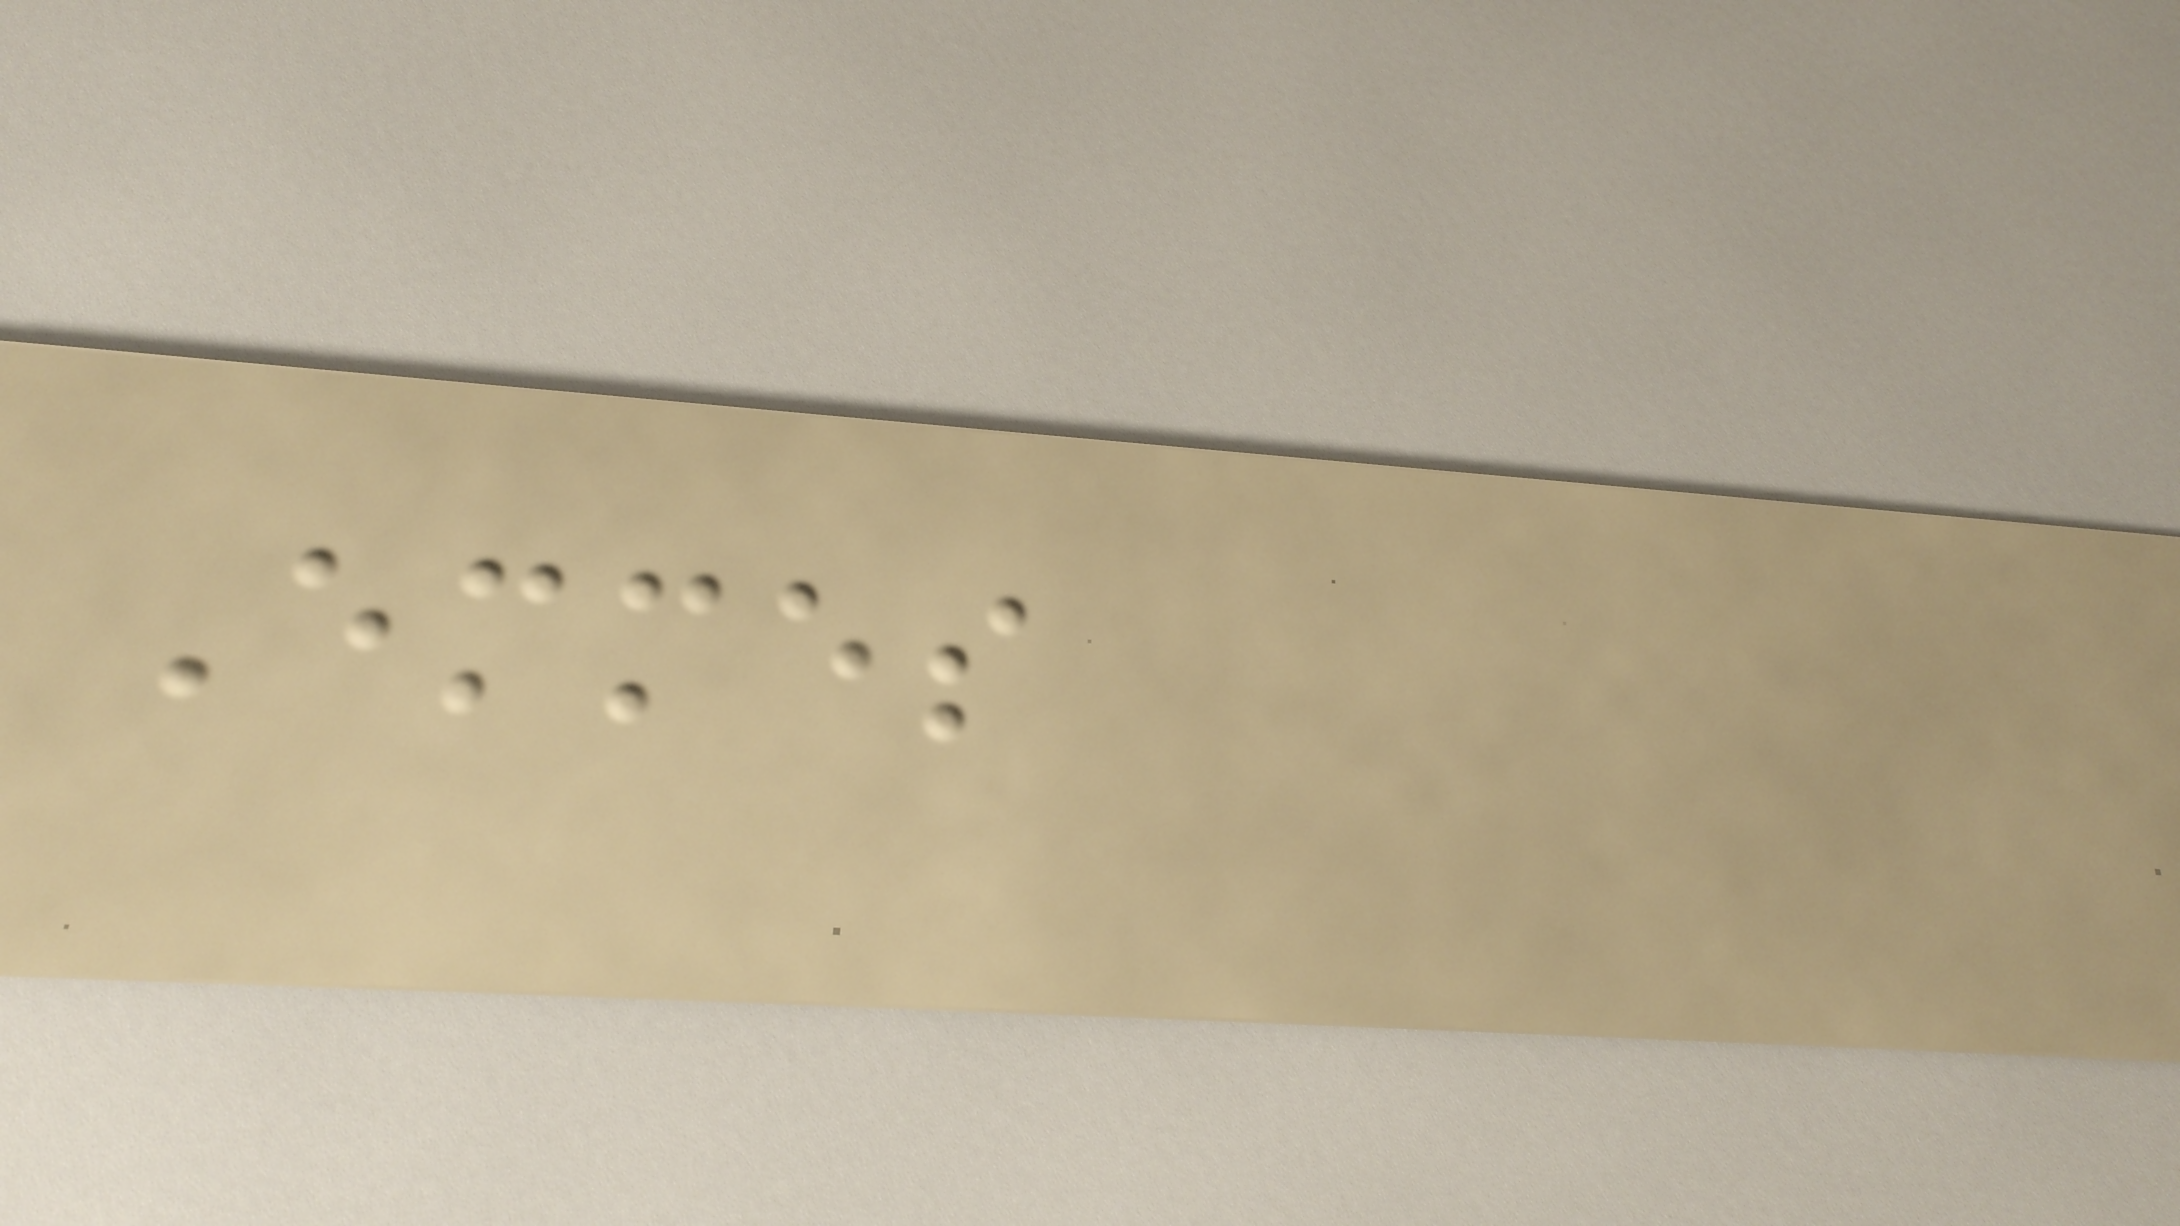Emmes
